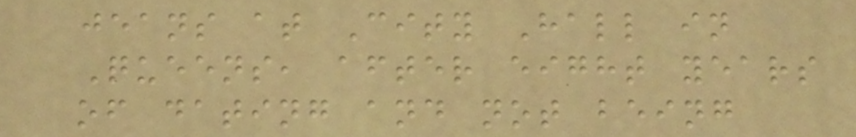jeans at City Hall in
Queens, after eight years
of dating and not being
